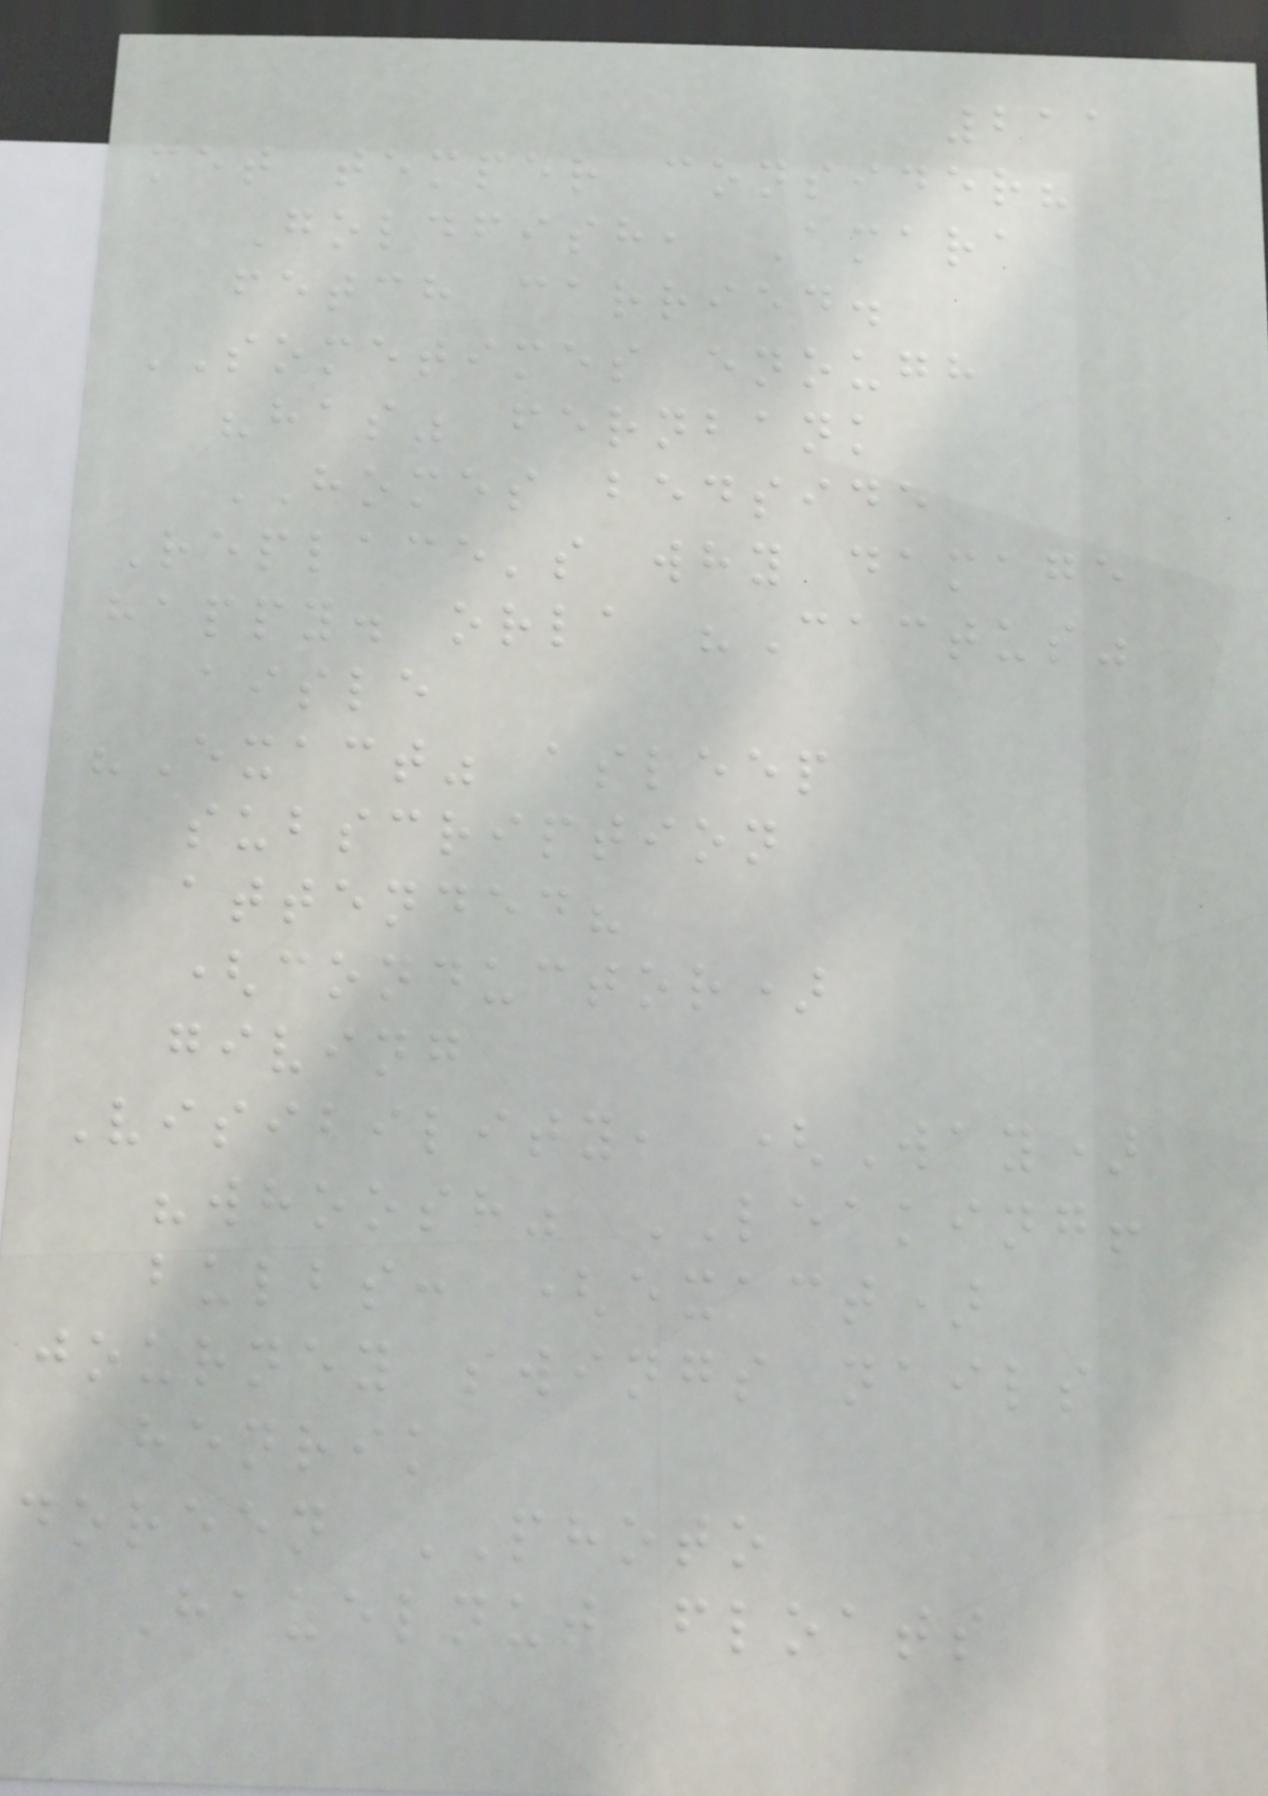211
met temper consider?
Goldfish, Amara
fetch carried.
SOMETIMES enough
"has" fernbank
HOMES bedside
Replace's why damage
happy. orla "Cactus"
aisle
"Exact" asleep
subscription
attended?
(conductor)
giving
Visibility, (Way)
"whoosh" LEAKING!
bulbs: (exact)
journey swings nails
henrik
doreen PHOTO
Hazelnut floats
